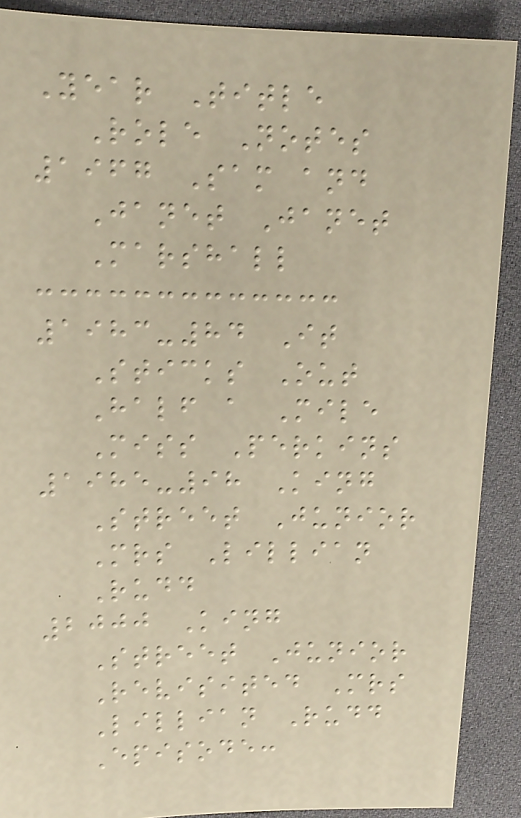Year Title
Role Notes
1967 Sam and
Janet Janet
Marshall
1983-84 It
Sticks Out
Half a Mile
Miss Perkins
1985-98 King
Street Junior
Mrs Lillian
Rudd
2000 King
Street Junior
Revisited Mrs
Lillian Rudd
Episode:
